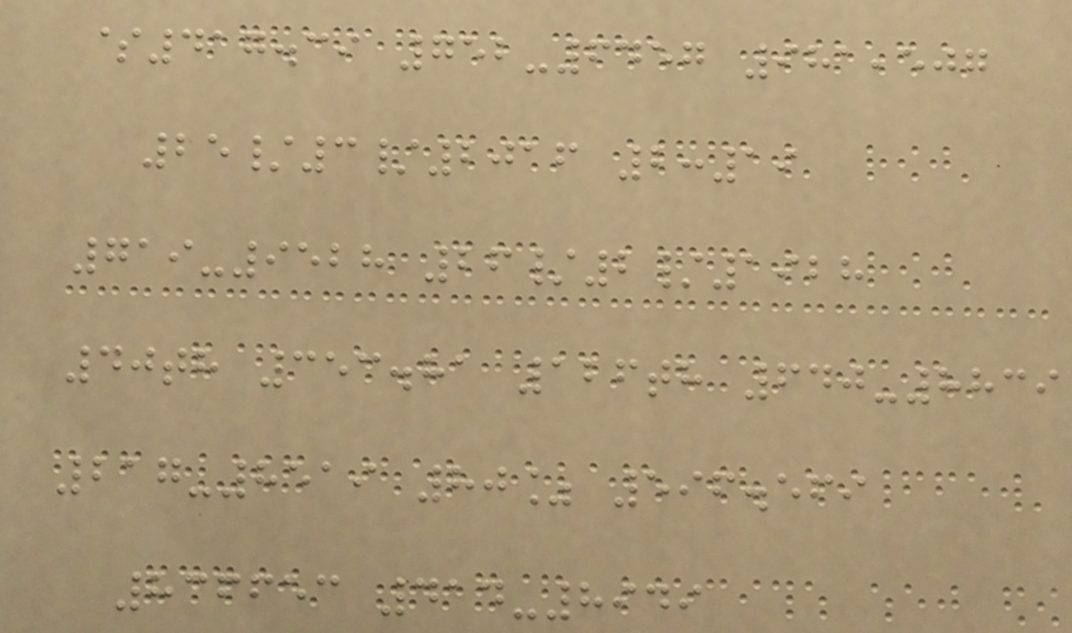$417.39 752-6457 981,507
25/3/2016 2:19
719-9528 26/2/1928
40th 353.81 126th 640-8839
217-8519 80% 596.569
836653 414-8949
